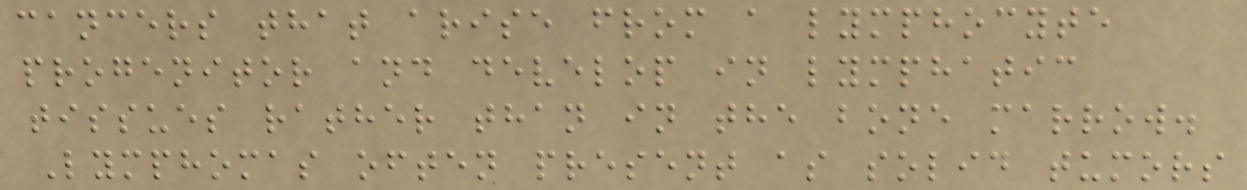cancers that arise from a lymphocyte
progenitor and develop in lymphatic
tissues rather than in the bone marrow.
Lymphomas often present as solid tumors
